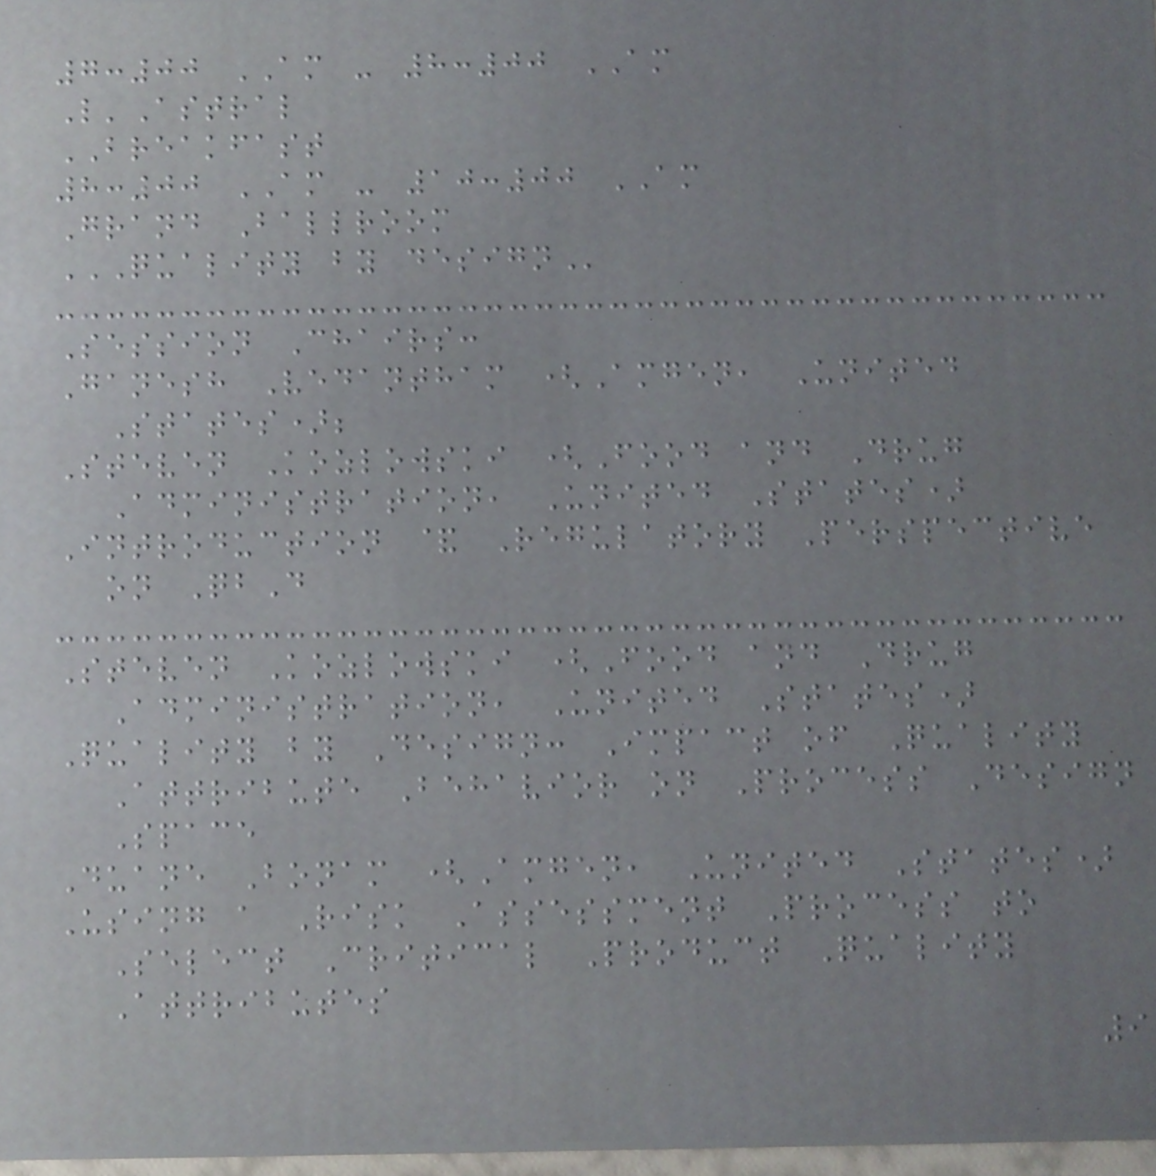7:00 AM - 8:00 AM
L'Astral
BREAKFAST
8:00 AM - 10:00 AM
Grand Ballroom
QUALITY BY DESIGN
Session Chairs:
Ganesh Vedantham (Amgen, United
States);
Steven Kozlowski (Food and Drug
Administration, United States)
Introduction & Regulatory Perspective
on QbD
Steven Kozlowski (Food and Drug
Administration, United States)
Quality by Design: Impact of Quality
Attribute Behavior on Process Design
Space
Duane Bonam (Amgen, United States)
Using a Risk Assessment Process to
Select Critical Product Quality
Attributes
9
